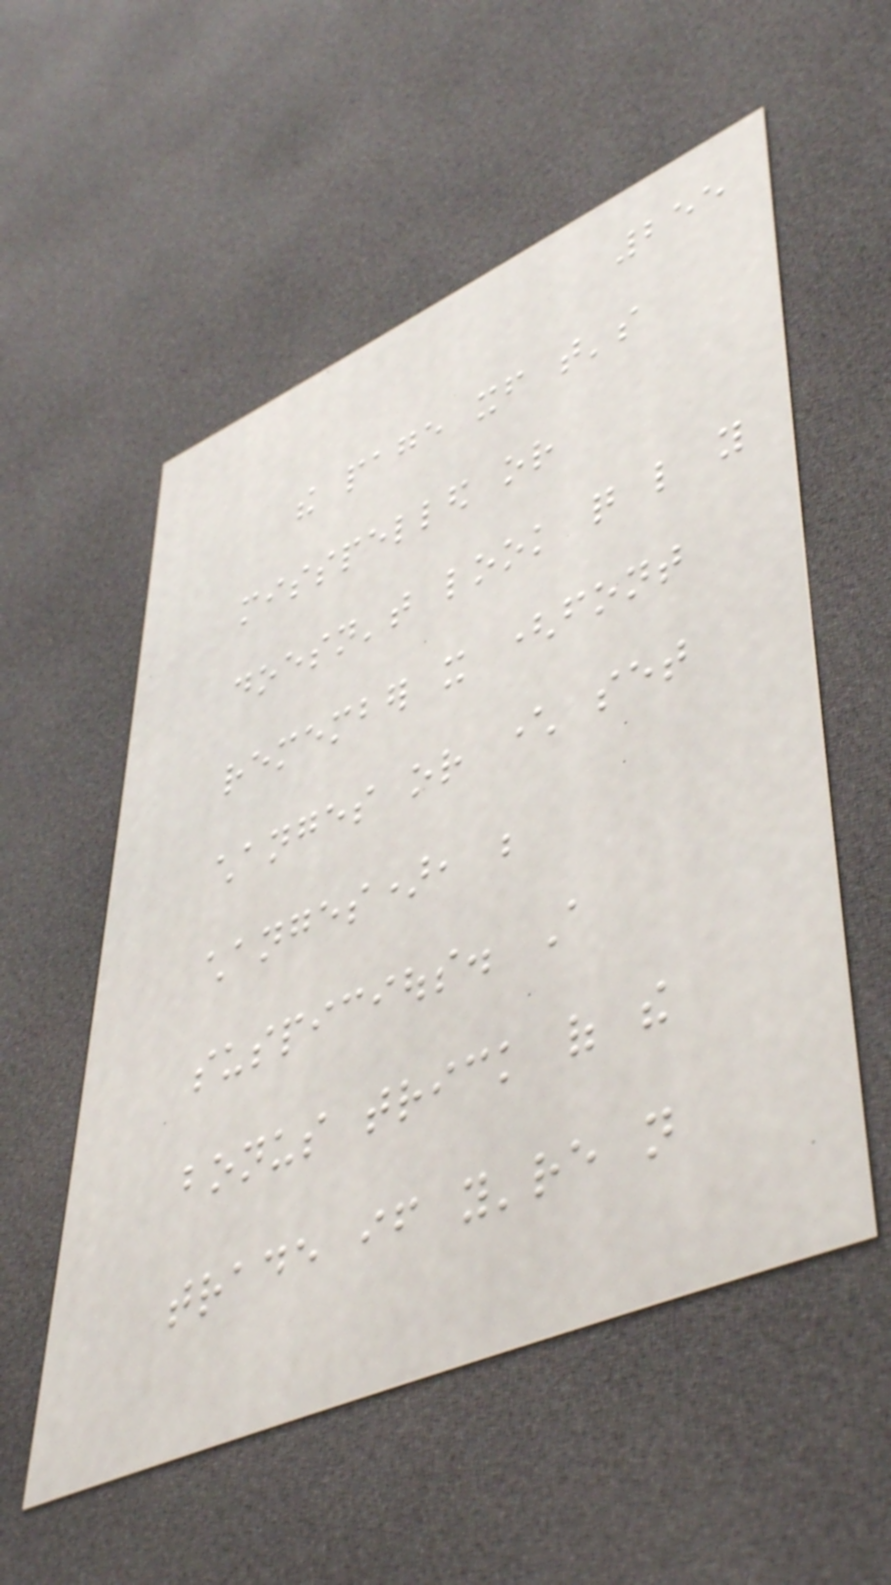255
the page itself that's
misspelled or
doesn't look quite like you
remember it (font
changes or character set
changes), be
suspicious. A
bonus trick of the
trade if you're not
